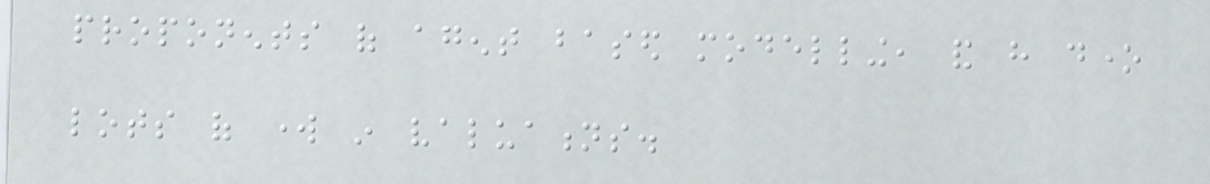proponents of agent based modelling, and have done
lots of work in valuations.
